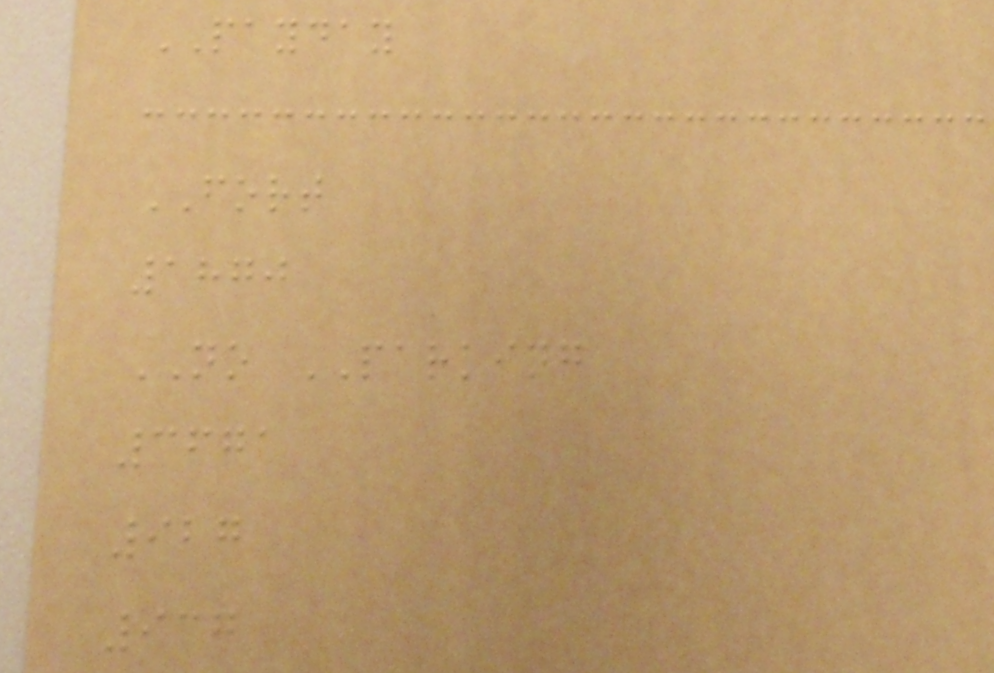PAYDAY
FORT
1870
NO PARKING
3671
927
937
